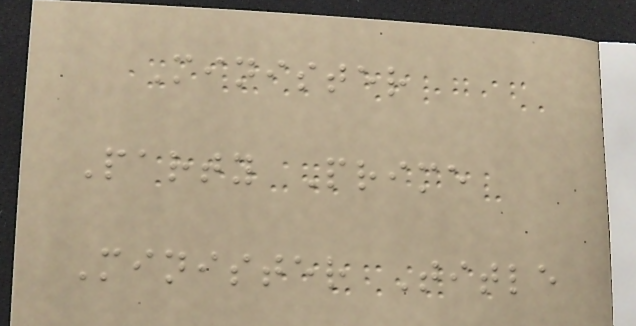Minister
Party Prime
Minister Title
